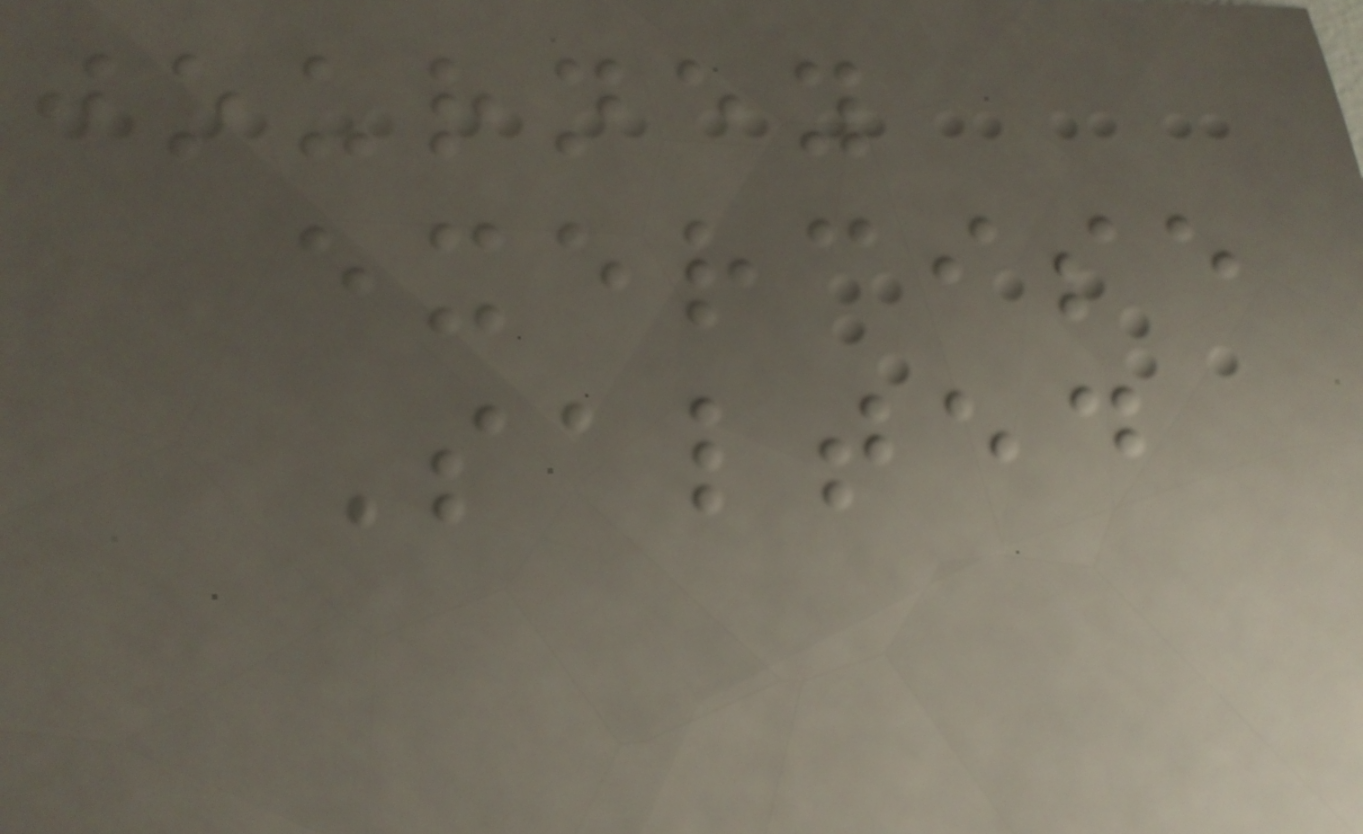journey
exercise
Salted
